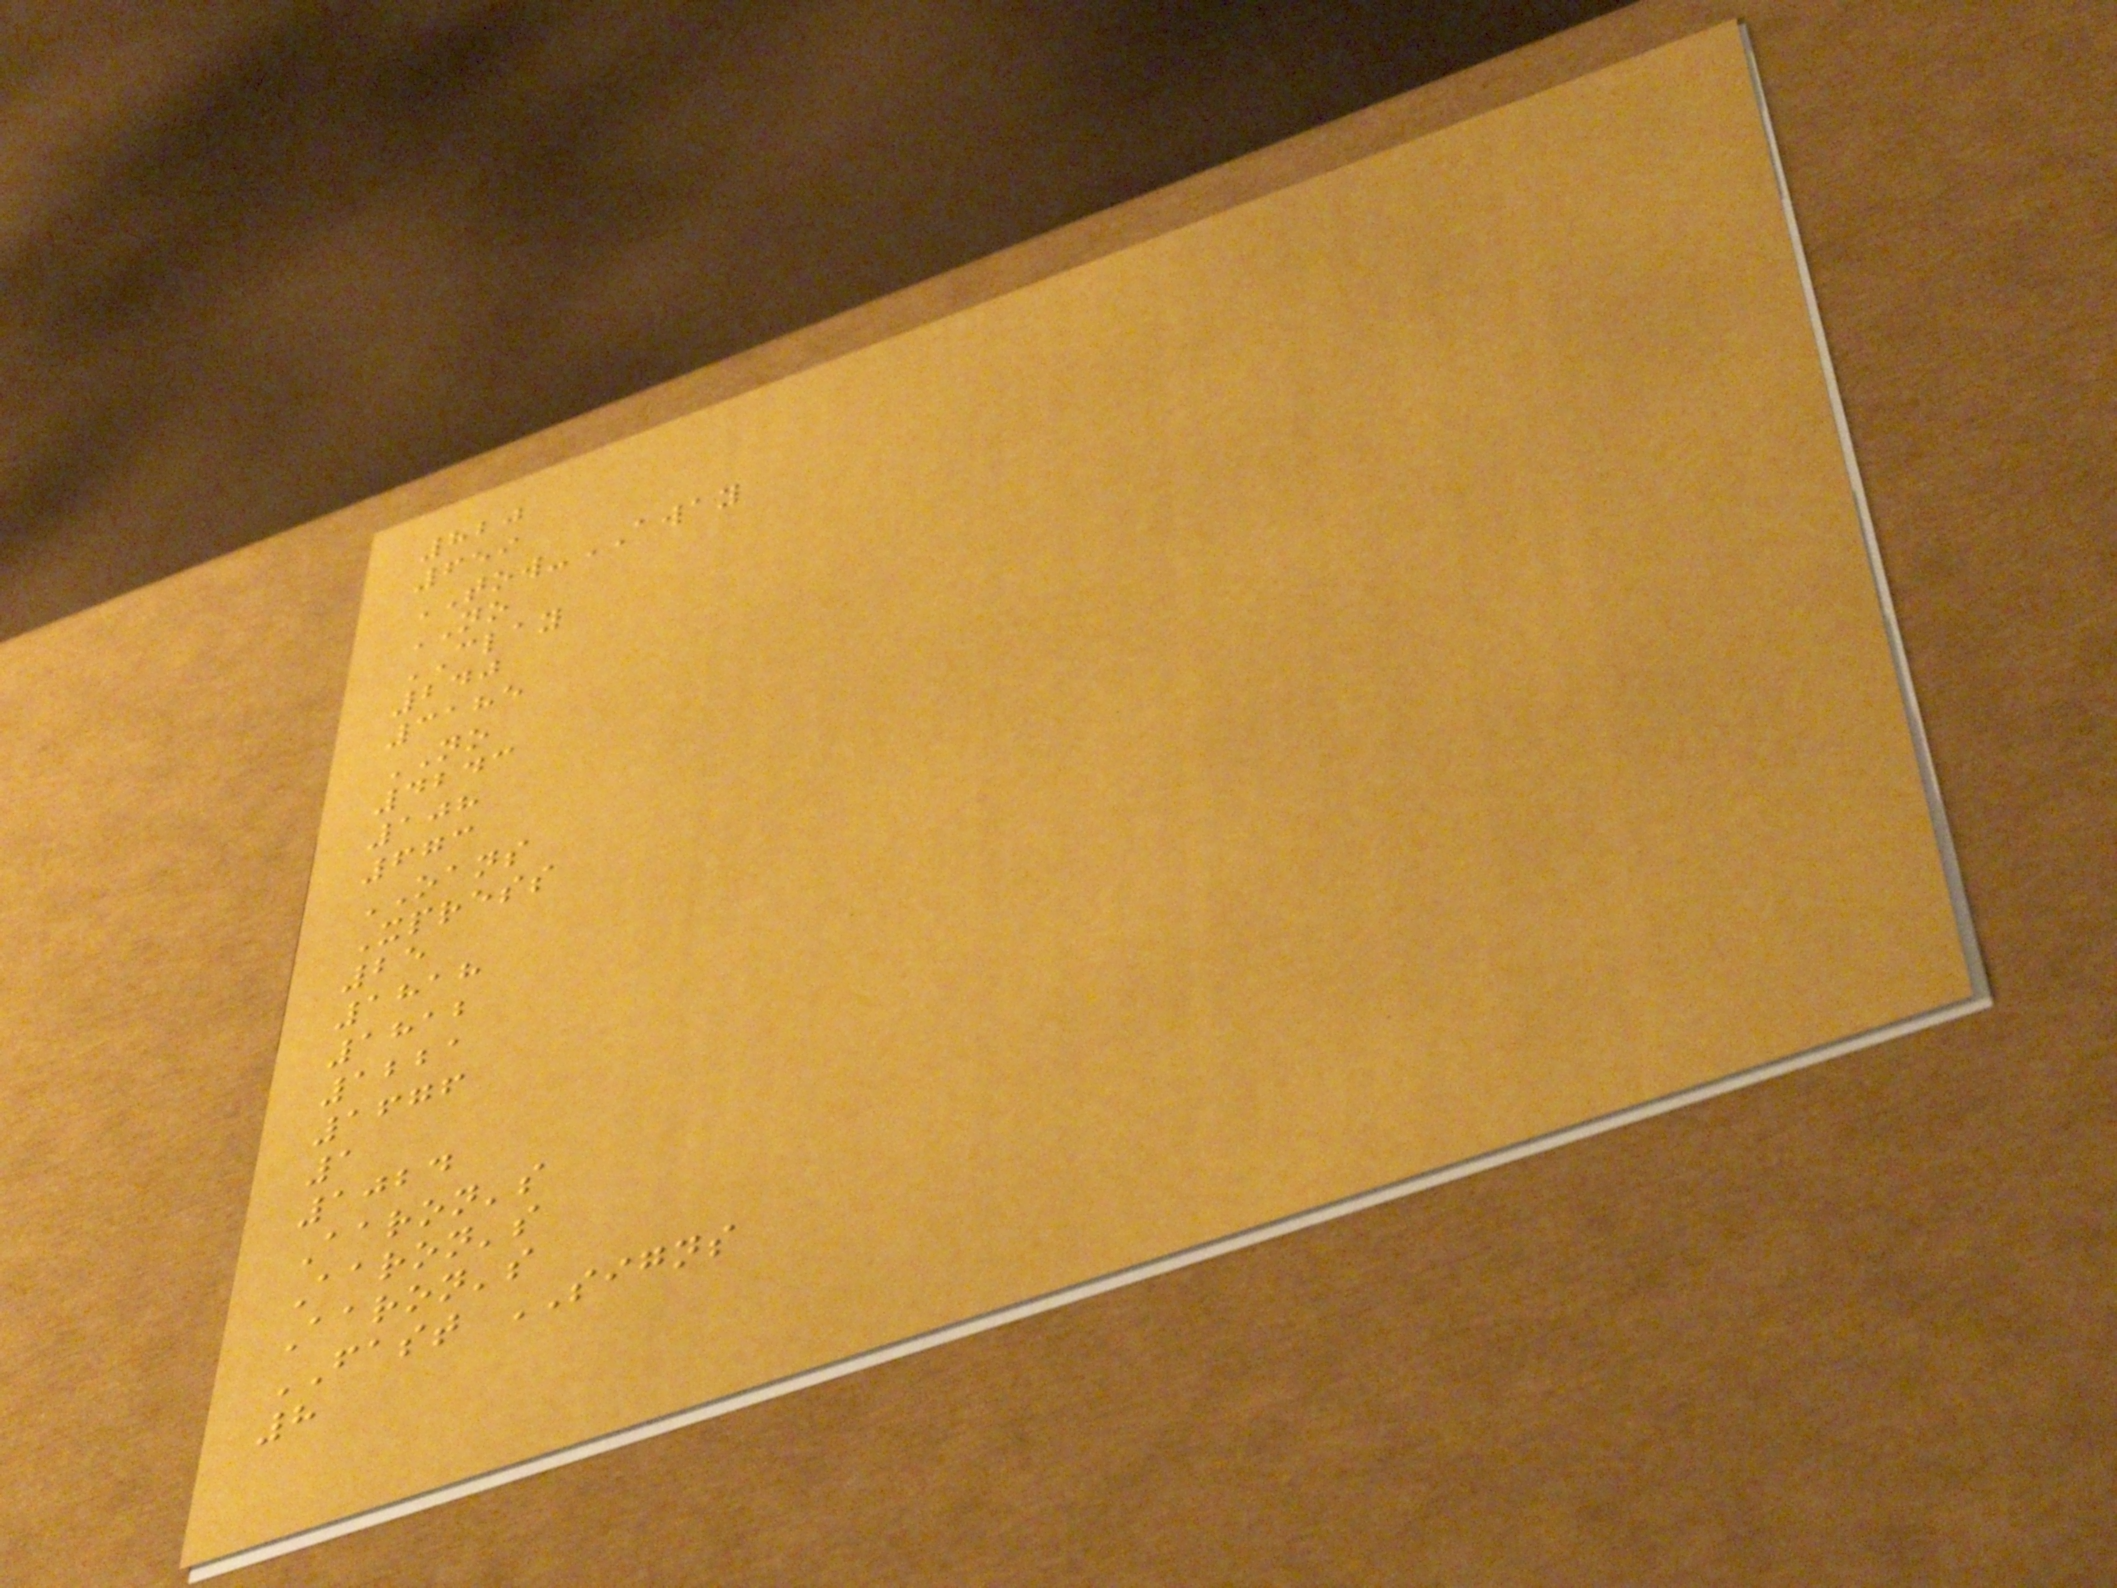820
659
TOW-AWAY
NO
CLAY
240
3185
NO
4243
108
673
OANS
Xpress
25
1818
1812
1221
1676
1
1024
Aaron's
Aaron's
Aaron's
FAST SIGNS
8
